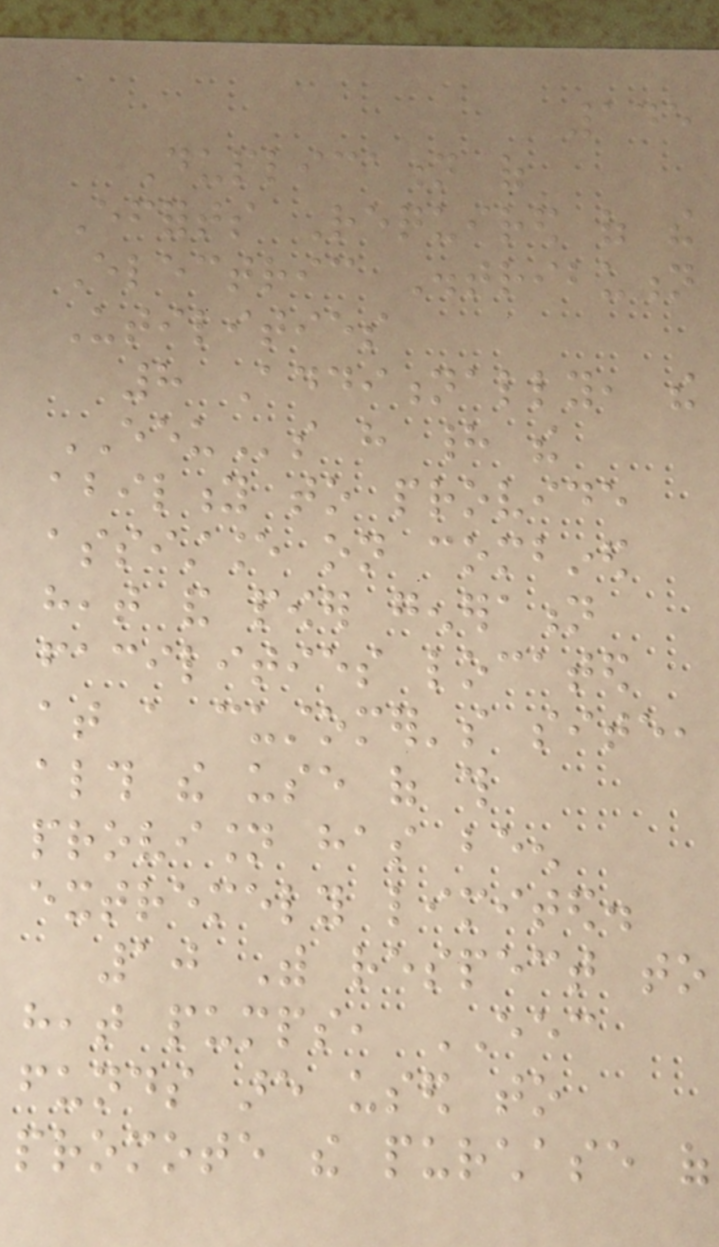145
Duplication of
Efforts Required of the
Electric Distribution
Utilities
8 Additionally, the
EEUs have had the
ability to provide
assistance on combined
heat and power generation
facilities located
at a customer's site,
although the use of this
provision has been
extremely limited.
10 With respect to
heat pumps, EEC
funds are used to
promote the purchase of
